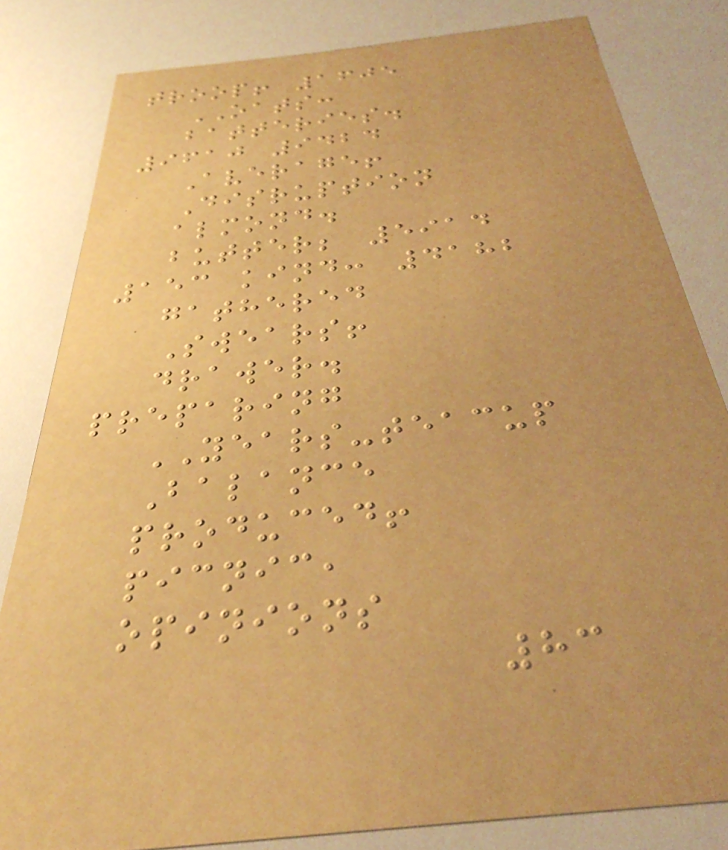troop! 1605
OATS:
batteries.
9610 9424
Average!
Disruption
almond.
butter; 5914
153 kind: 4182
gathered
Swears!
drawer.
preparing
YEARS-teacup
Balance
produced!
picnic,
opinions
83
